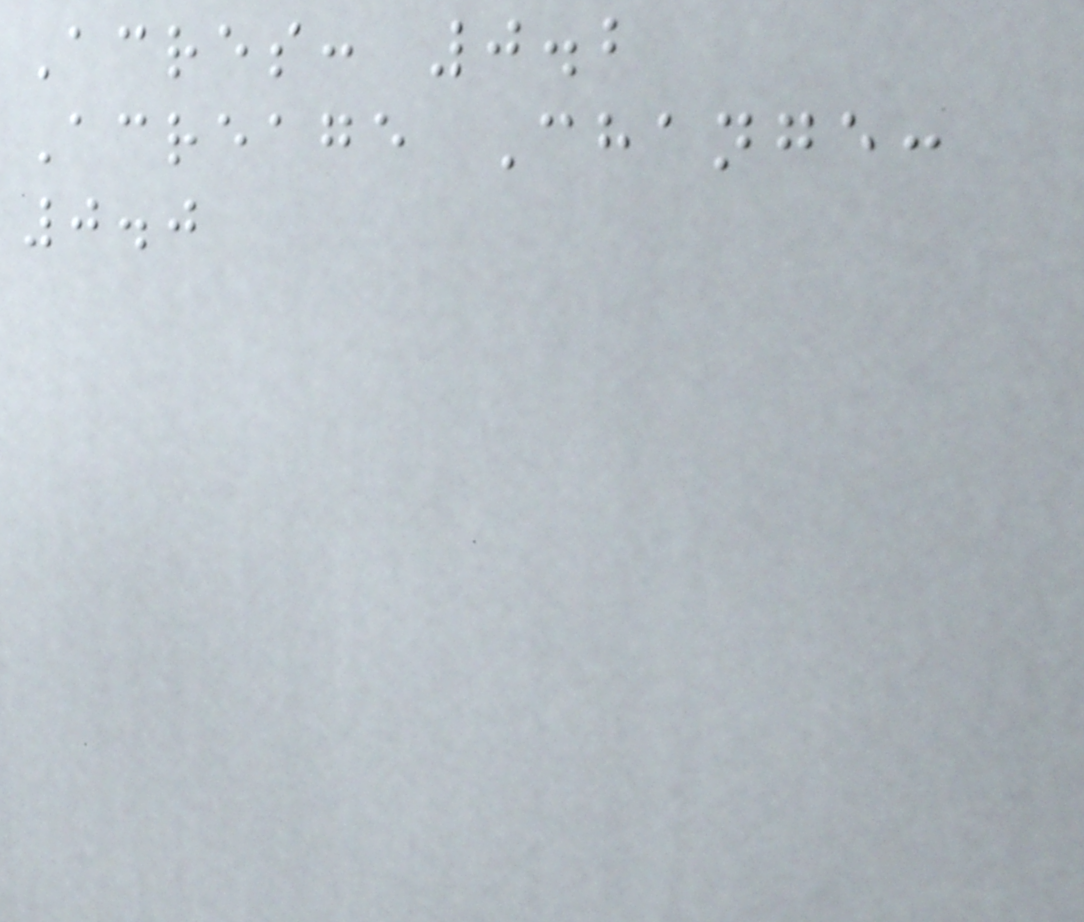Acres: 0.2
Acreage Change:
0.0
